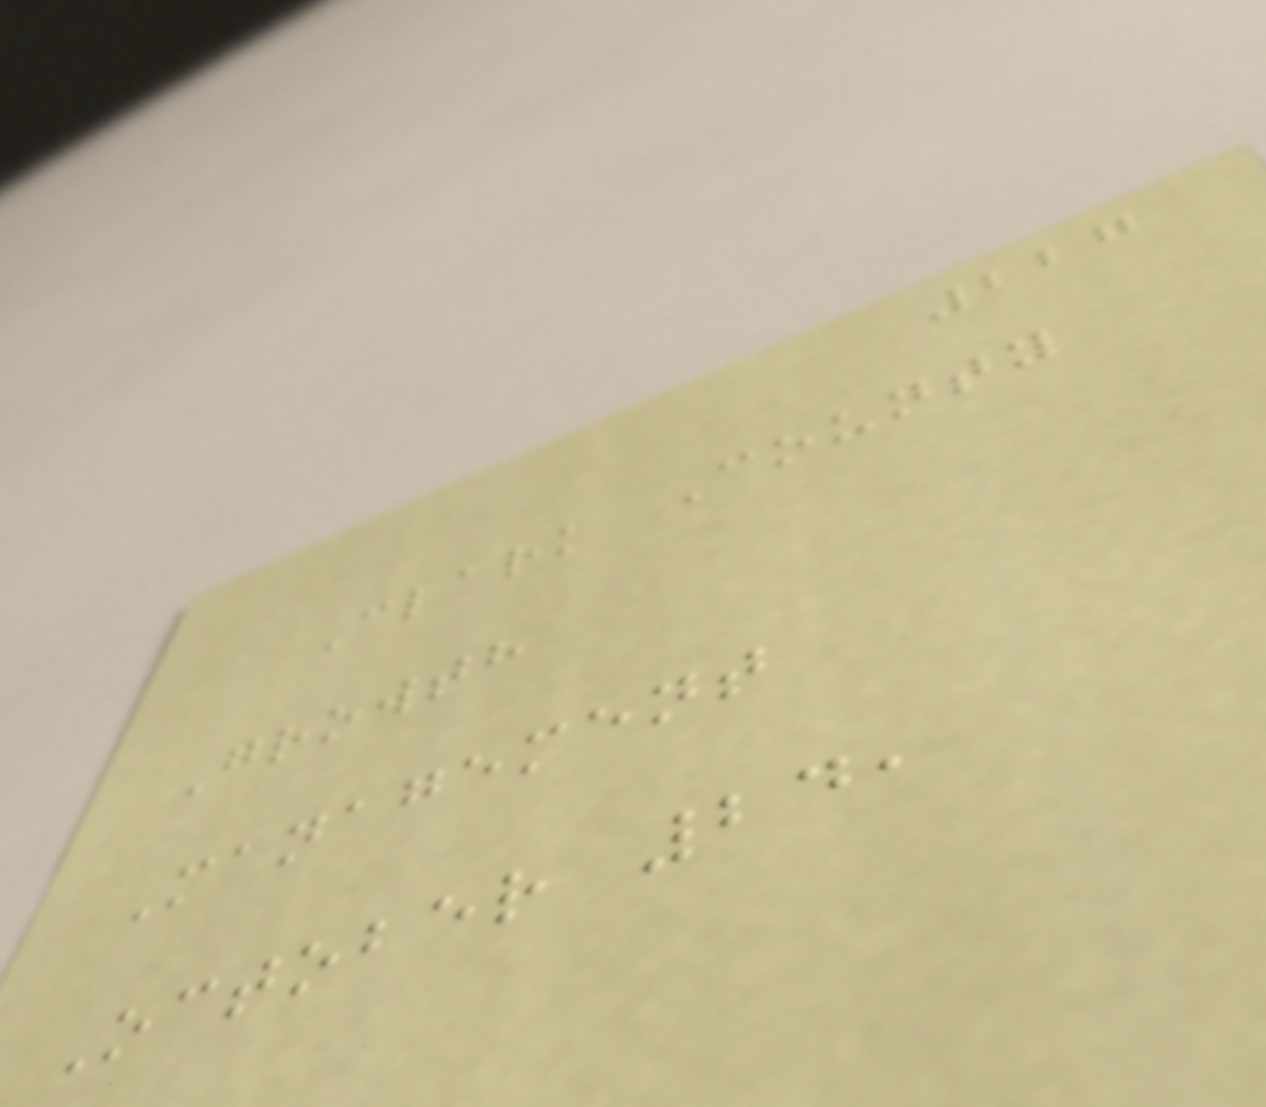227
Clark County
Growth
Management
October 24,
